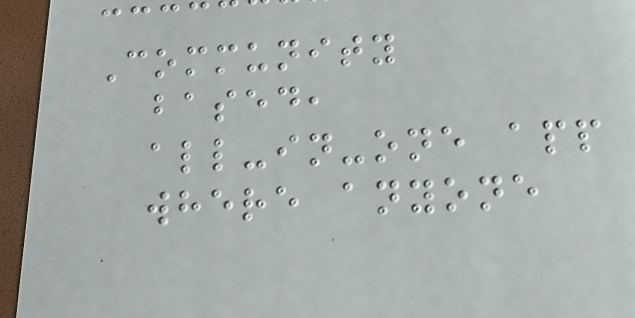Community
based,
all-in-one app
where anyone
